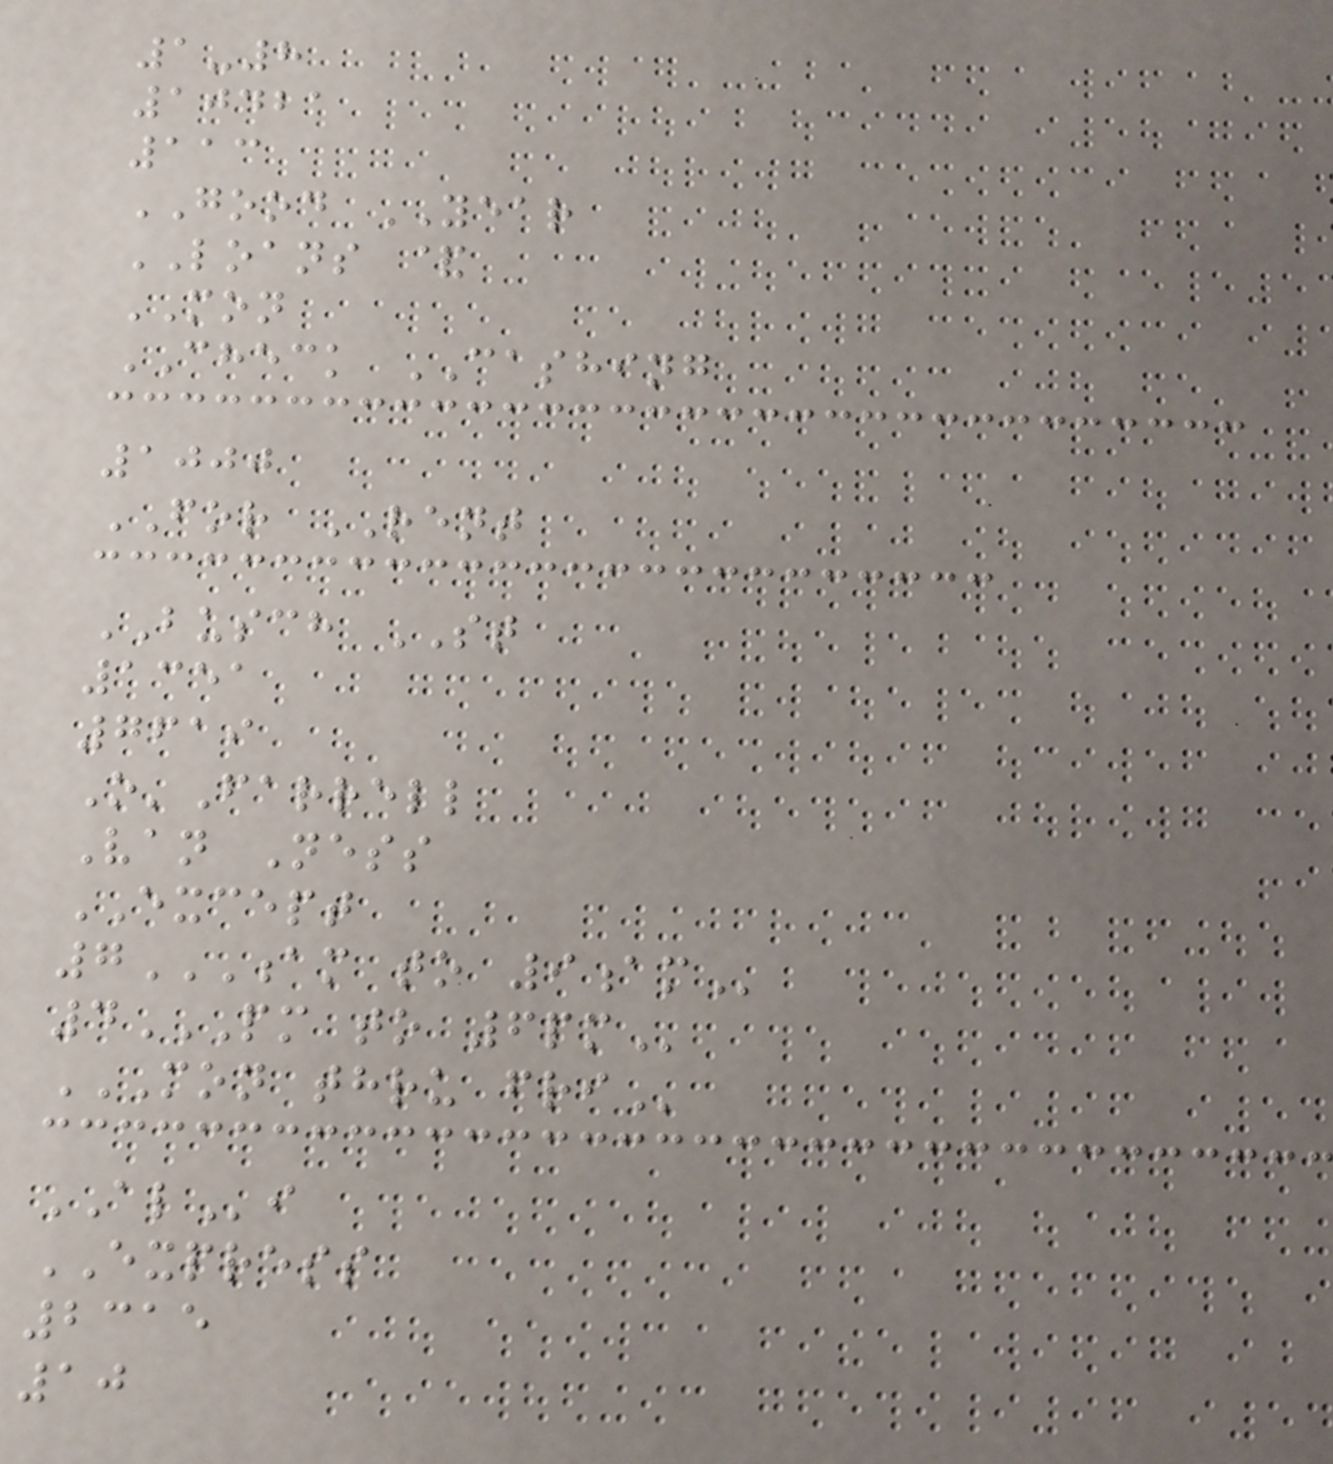1-8
10421
113
GOOD YEAR
LOANS &
MON
CHECK CASHING
1000
FOR RENT
BUSCH ST
1351
7619
O'Farrell
Van Ness
EXCEPT
7AM TO 9AM
4PM TO 6PM
MON THRU FRI
ALi
EXPRESS
2315
10
